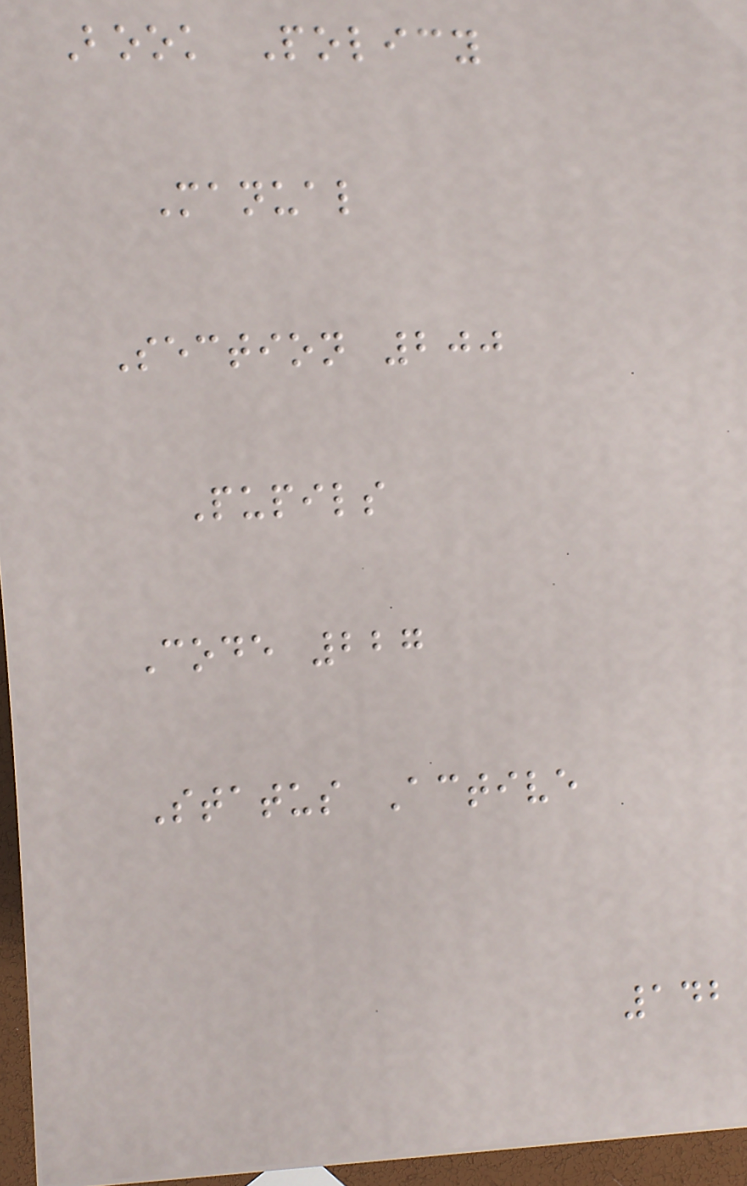Book Policy
Manual
Section 200
Pupils
Code 227
Status Active
142
